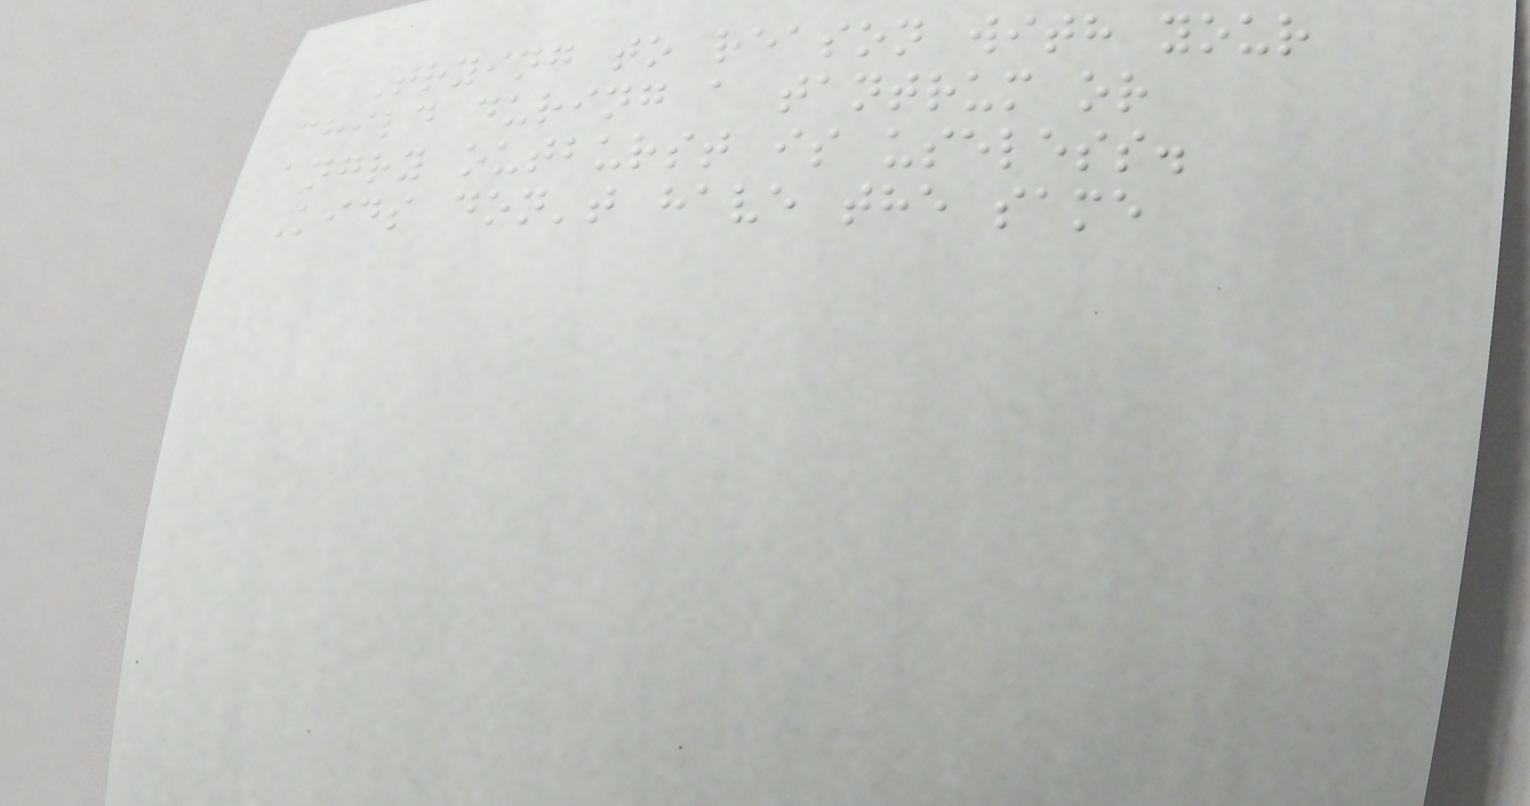Trying to reason with your
child during a tantrum or
angry outburst is useless.
Kids don't have the same
